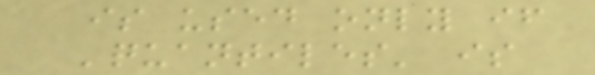is used only if
'quantiles' is
